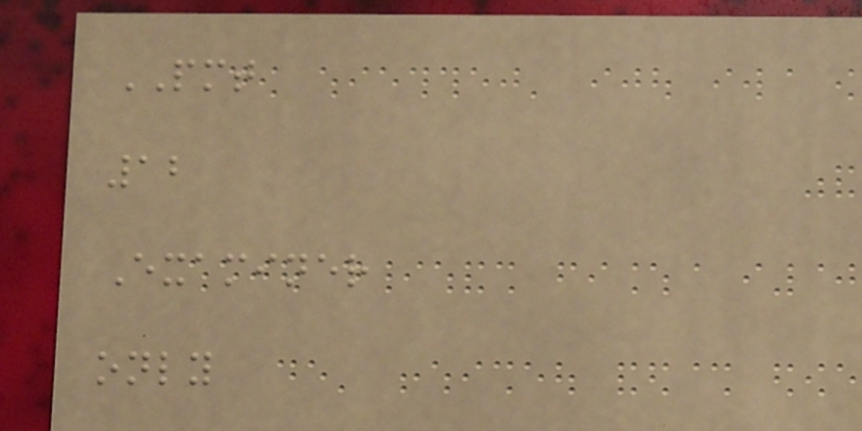PMT
12
Examiner
only
